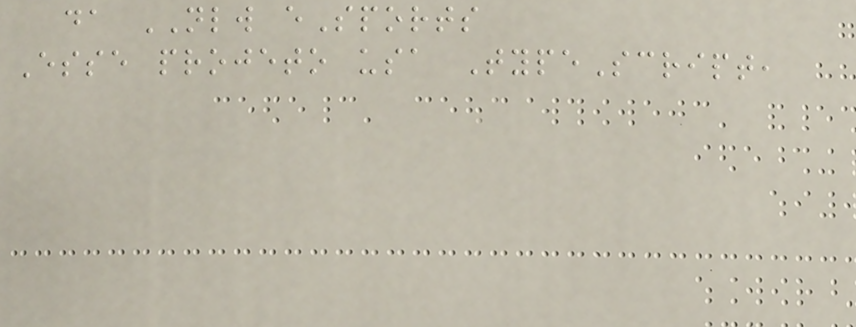da NLW eSports
Esse projeto usa TypeScript,
